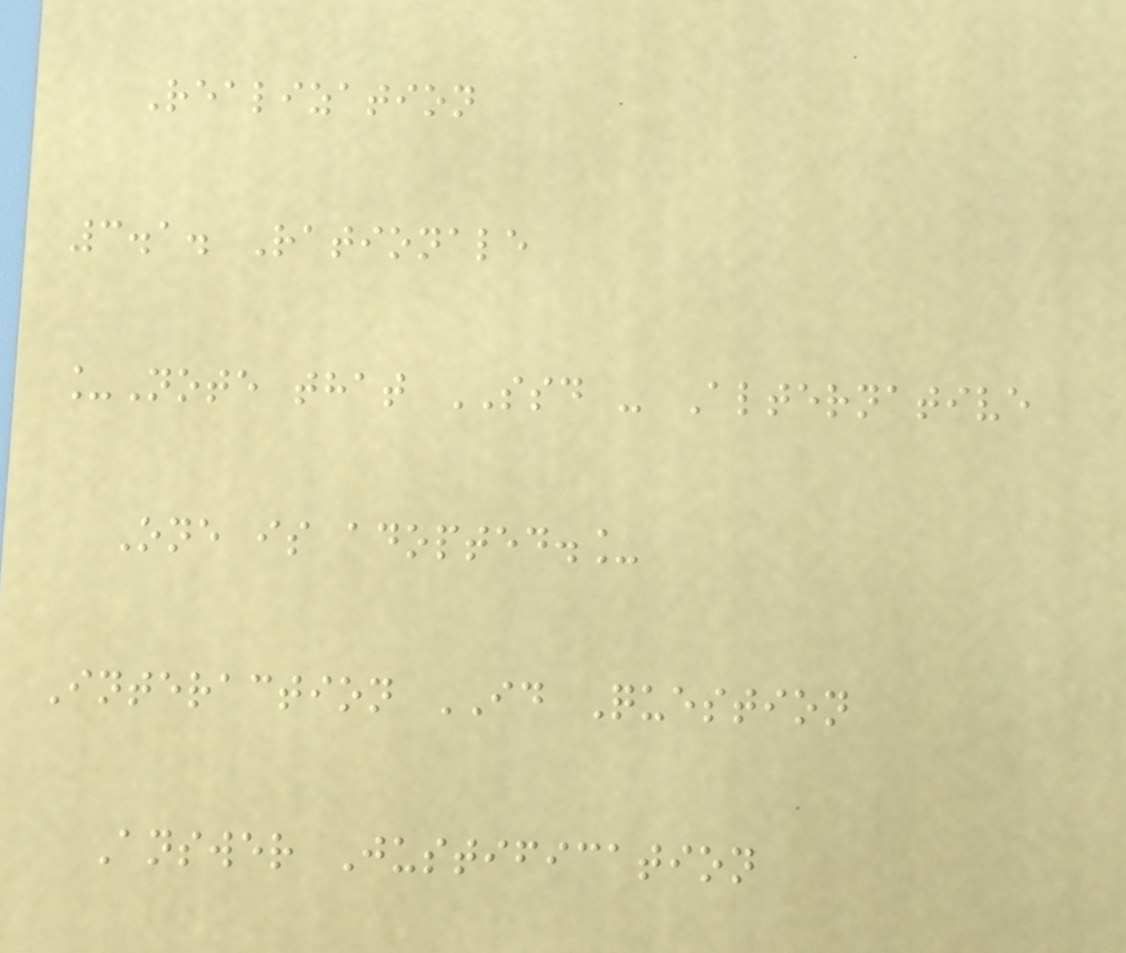Realization
3.1. Rationale
_Note that SSD - Alternative
One is adopted._
Interaction ID Question
Answer Justification
